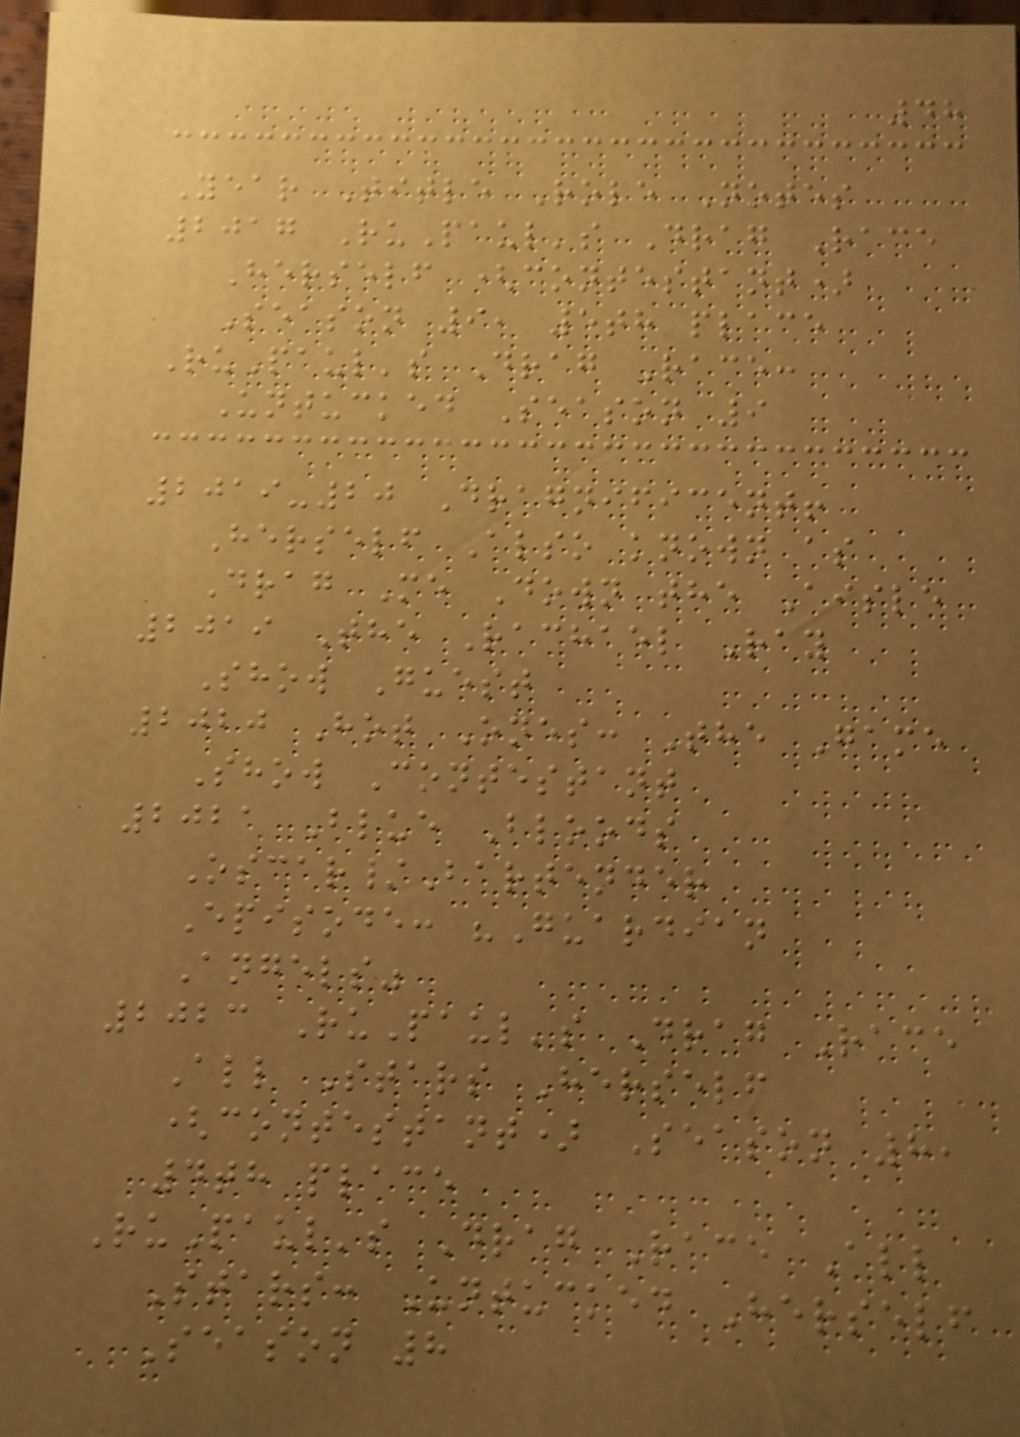48
Year Title Role Notes
2017 RuPaul's Drag Race
Herself (contestant)
Season 9, 5th place
RuPaul's Drag Race:
Untucked Season 9
2019-20 Dragnificent!
Herself Also known as
Drag Me Down the Aisle
2019 The Rachael Ray
Show Guest
2020 Hot Ones: The Game
Show Contestant
2021 Blue Bloods
Oscar/Bartender
Episode: "Guardian
Angels"
2023 RuPaul's Drag Race
All Stars Herself
(contestant) Season 8,
4th place
RuPaul's Drag Race All
Stars: Untucked Herself
Season 8
